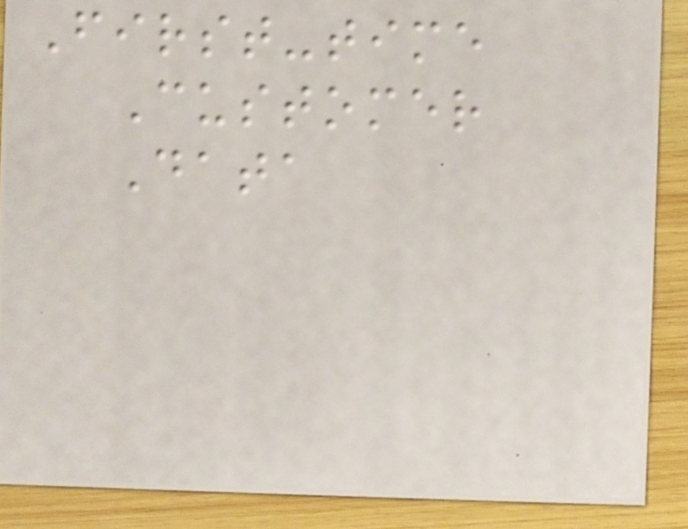First-time
Customer
Data
